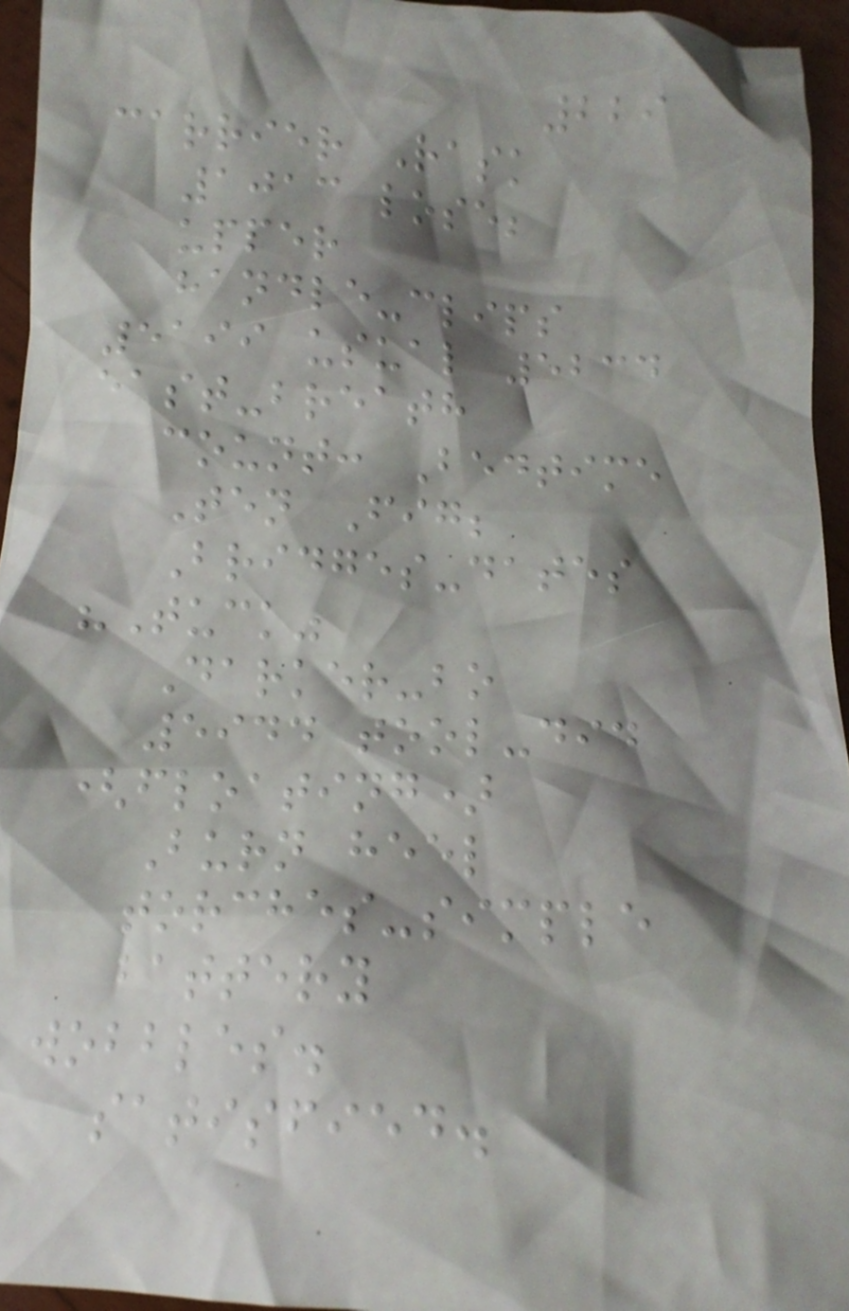229
carrier Rask
1013 lose;
upper
handle-clips
5199 usual 5234
east-breath
count: Bedtime
Ten Fig;
Bridges-dates
"Tuck"
Darker-bo
5944 tool-did
(floating)
Burn heel
torches-simple
battery
wobbles.
satisfied.
